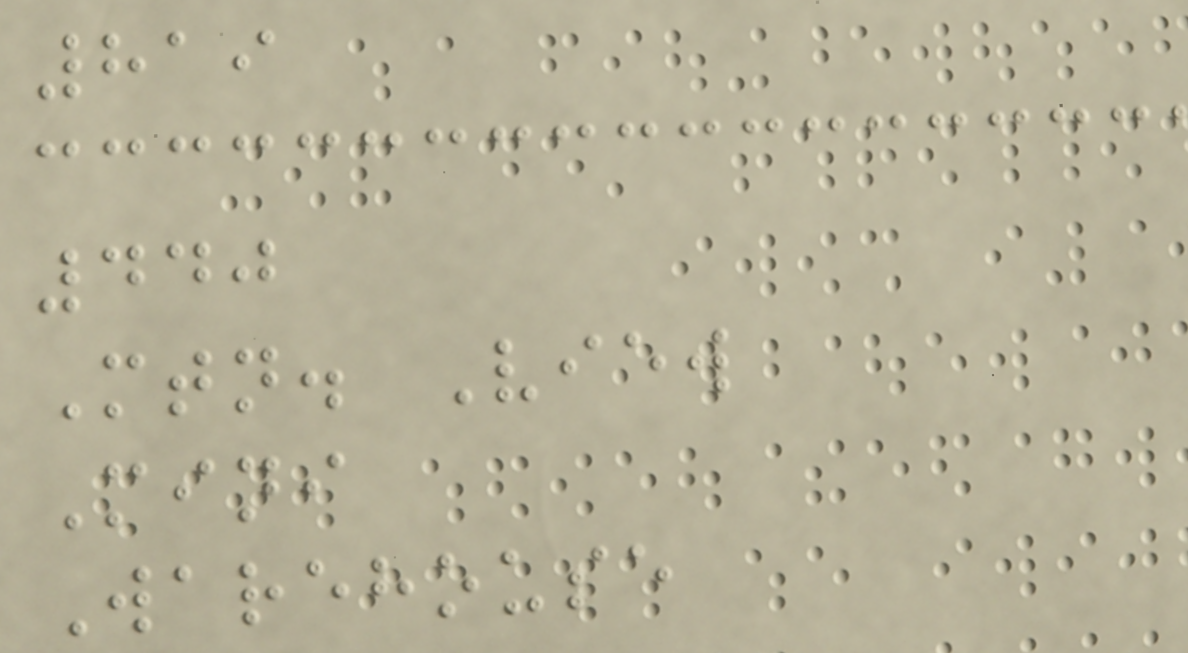819
440
Mtn. View
Mini
Warehouse
